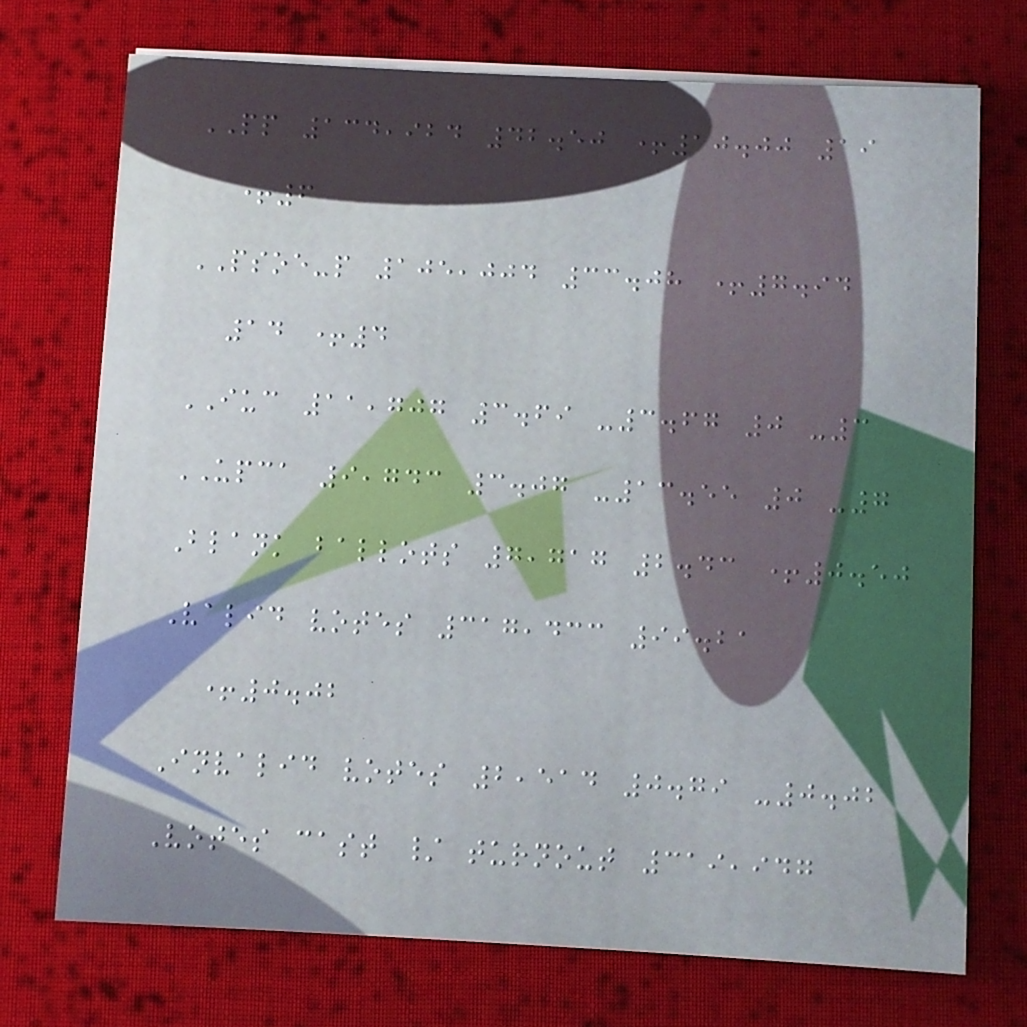PP 134,924 42.50 +10.00 19
+6
PSOE-p 105,004 33.08 +7.94
14 +4
IUC 11,707 3.69 -3.67 0 -3
UPCA 9,743 3.07 -13.55 0 -7
Blank ballots 7,717 2.43 +0.50
Valid votes 317,433 99.21
+0.02
Invalid votes 2,514 0.79 -0.02
Votes cast / turnout 319,947
